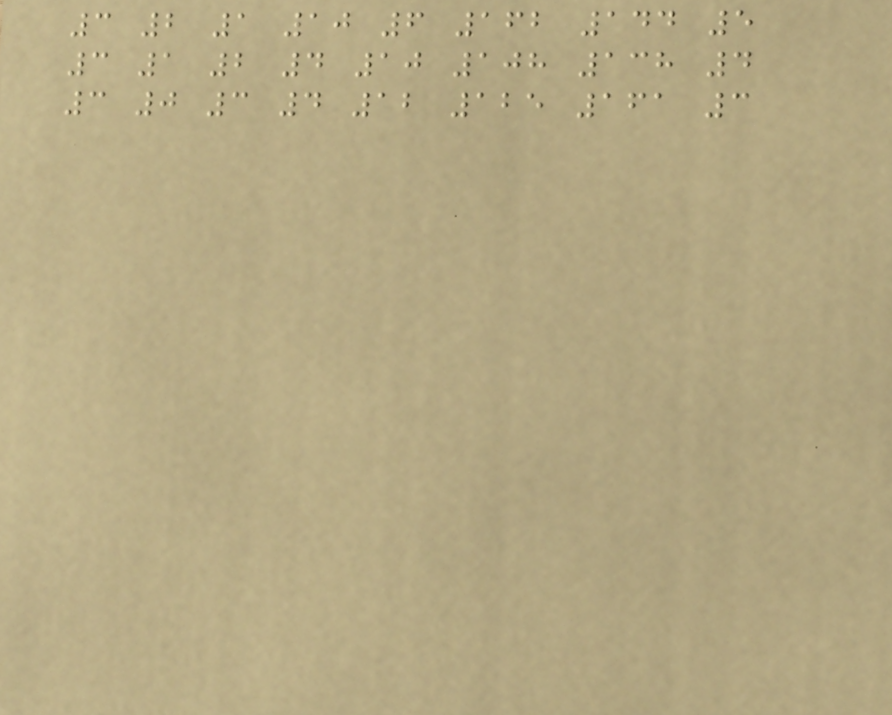3 2 1 10 6 162 144 5
3 1 2 4 10 108 138 4
3 0 3 4 12 125 161 3
